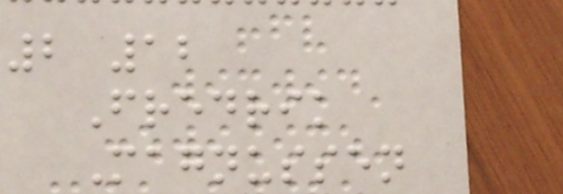2 12
Fredrik
Magnussen
